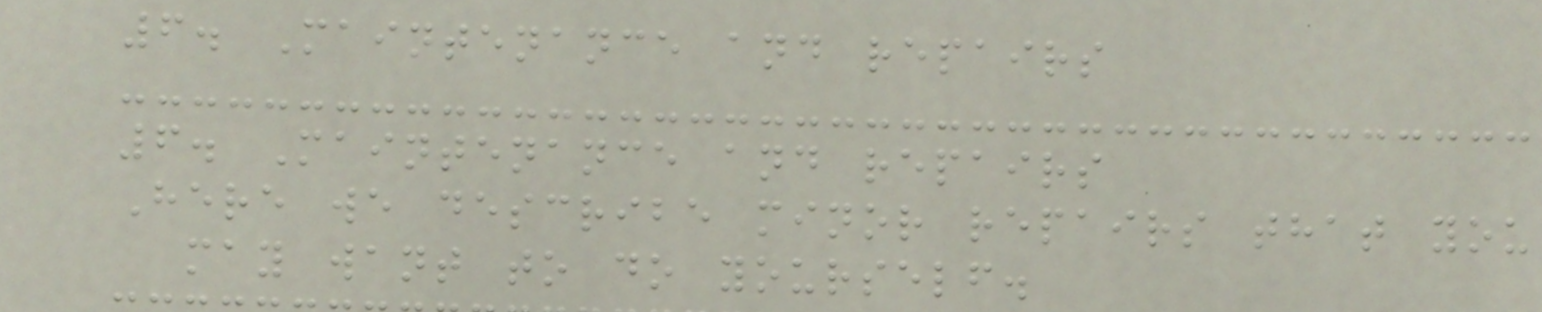6. Maintenance and repairs
6. Maintenance and repairs
Here we describe minor repairs that you
may want to do yourself.
